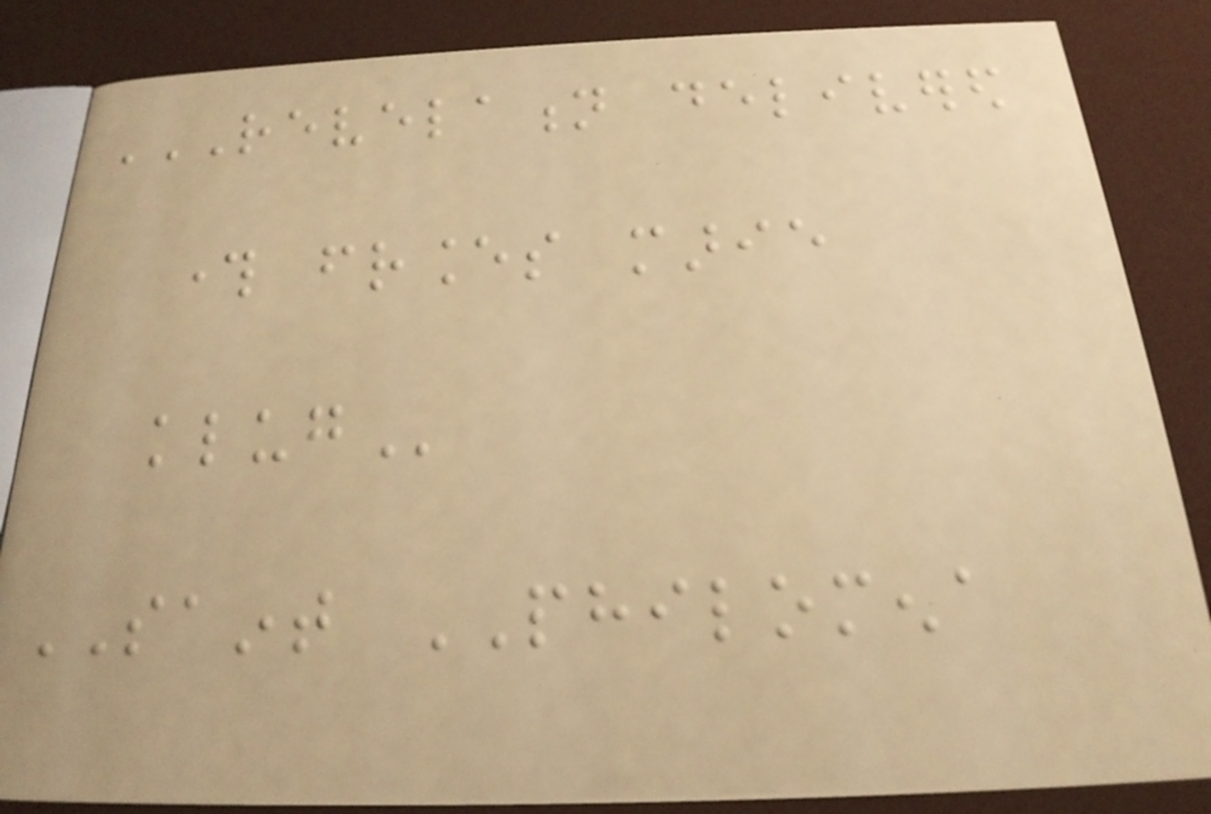REVELATION DELIVERED
THROUGH FRANCES MARIE
KLUG
SAINT PHILOMENA
